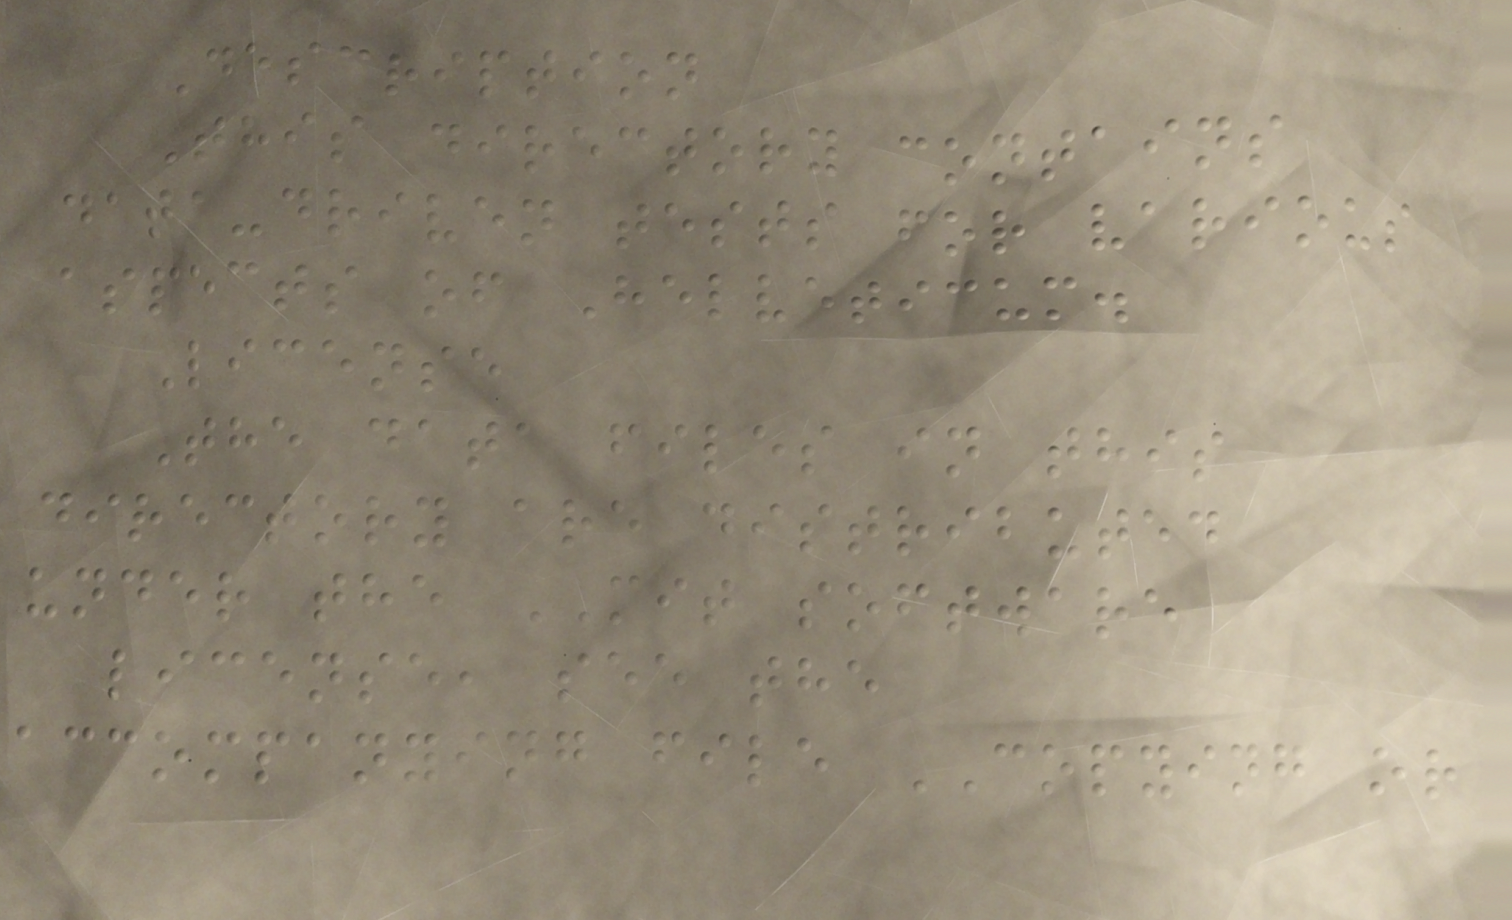Description
This directory contains
data-driven tests for various
aspects of Helveticum.
License
The data files in this
directory are distributed
under the MIT software
license, see the
accompanying file COPYING or
